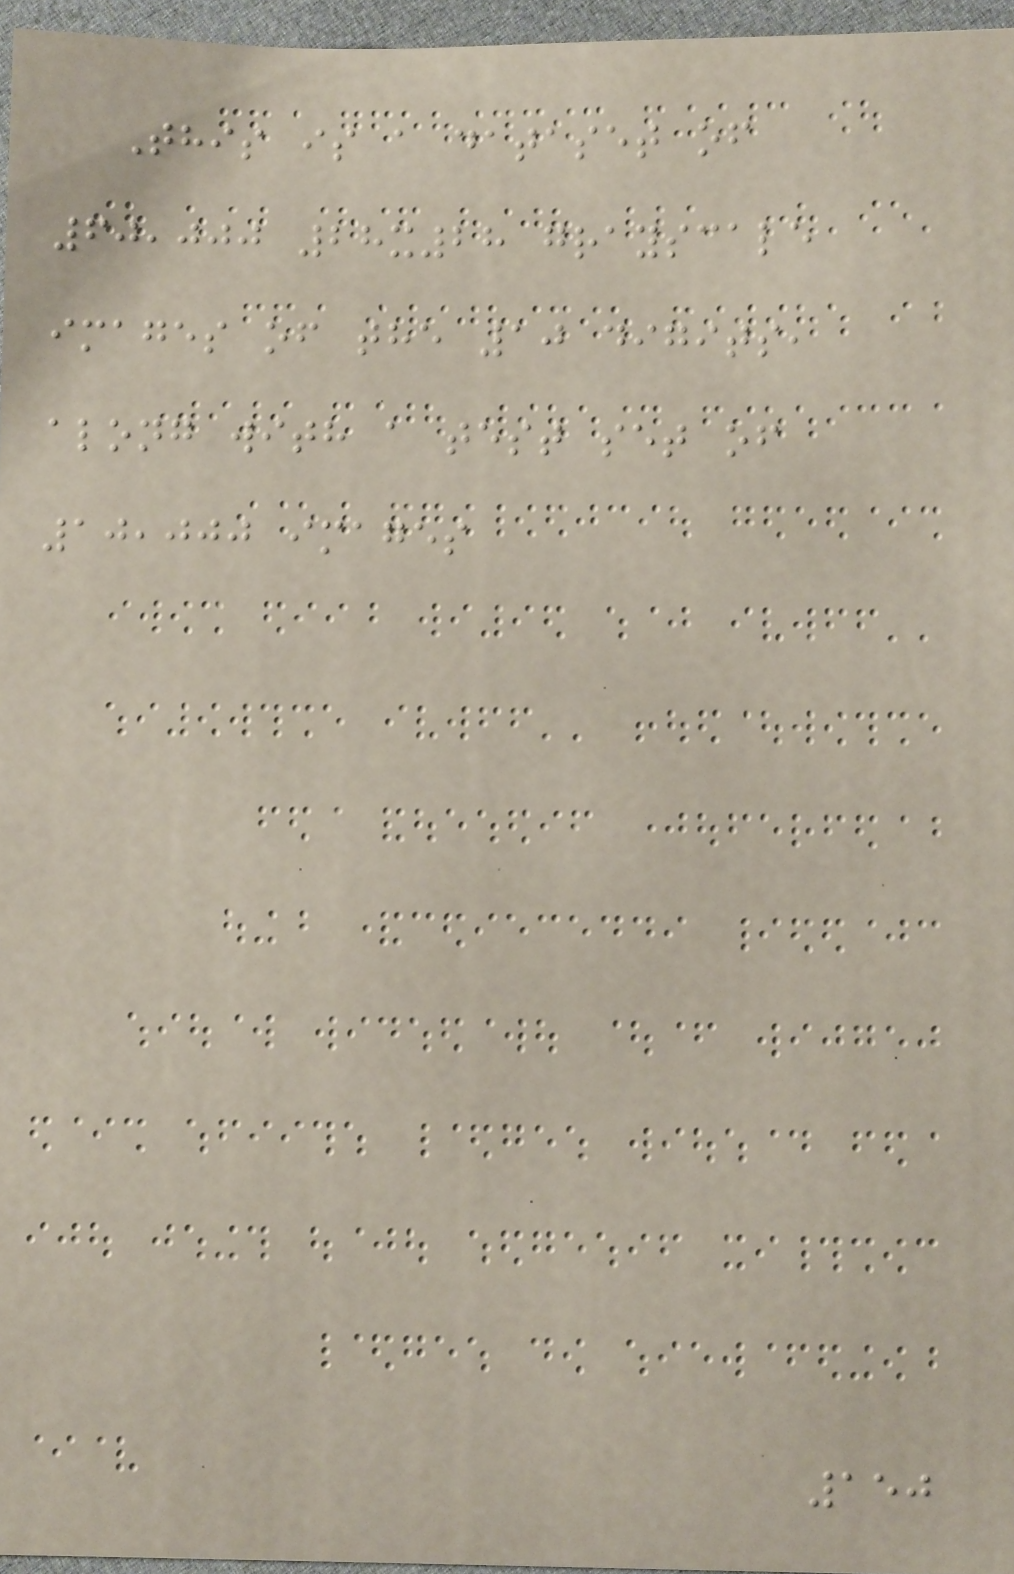This is a dataset of
60,000 28x28 grayscale
images of the 10 digits,
along with a test set of
10,000 images
150
